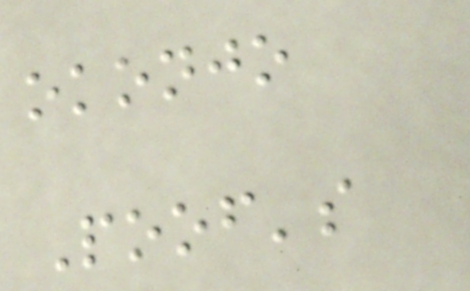okonjo
Poof's
